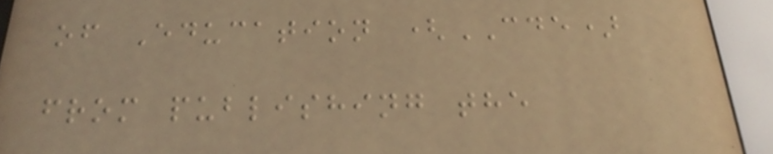of Education (CDE)
from publishing the
